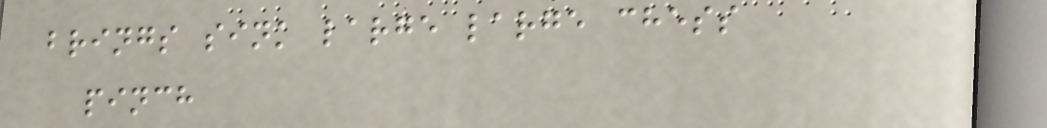brings sink large large chess
pinch
